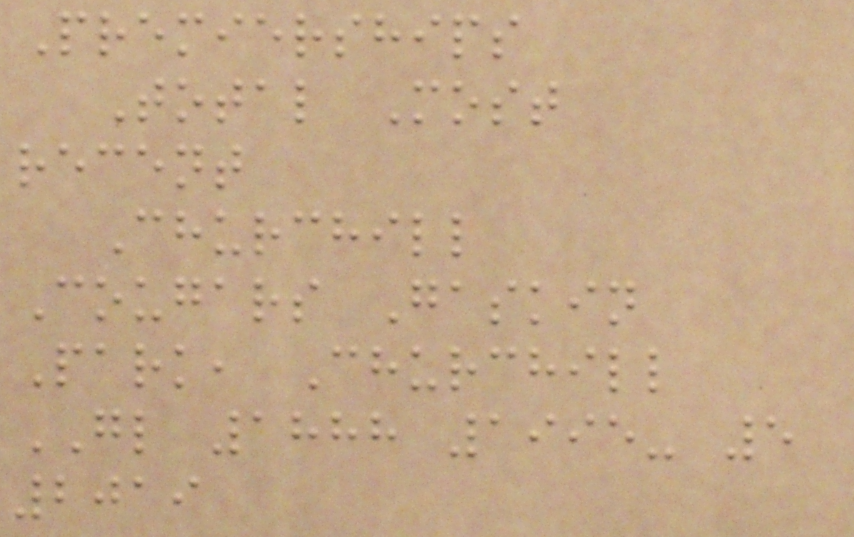Premierships
Total Most
recent
Churchill
Cougars Gaskin
Park, Churchill
GL 1888 1995- 5
2019
